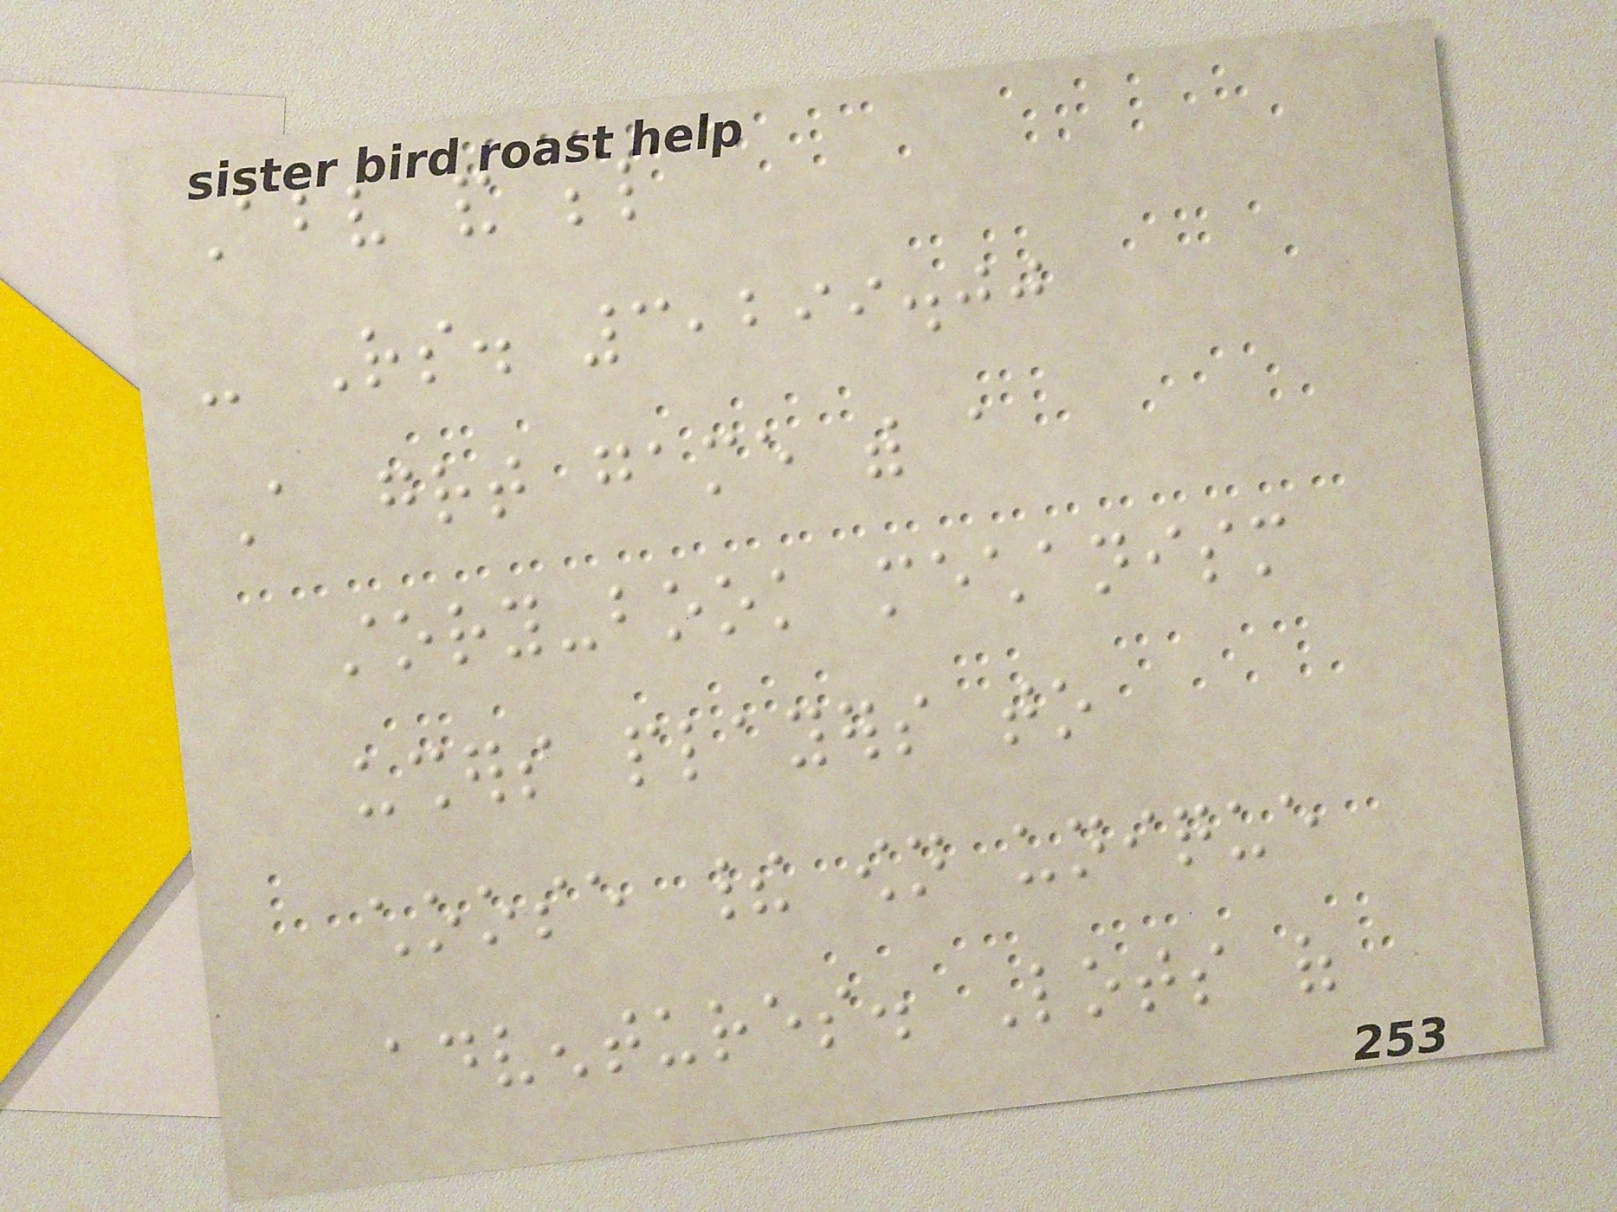Above and below
- Rs. 3,299.00
A great game with a
story-book mechanism
ushers players to
choose their own unique
adventures. Lots of
